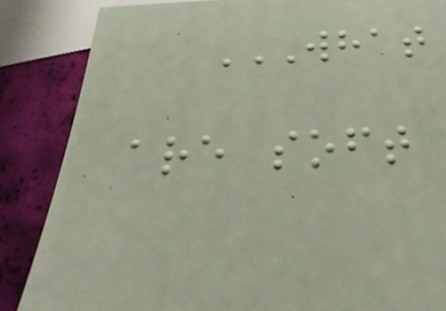WHAT
ARE SOFT
